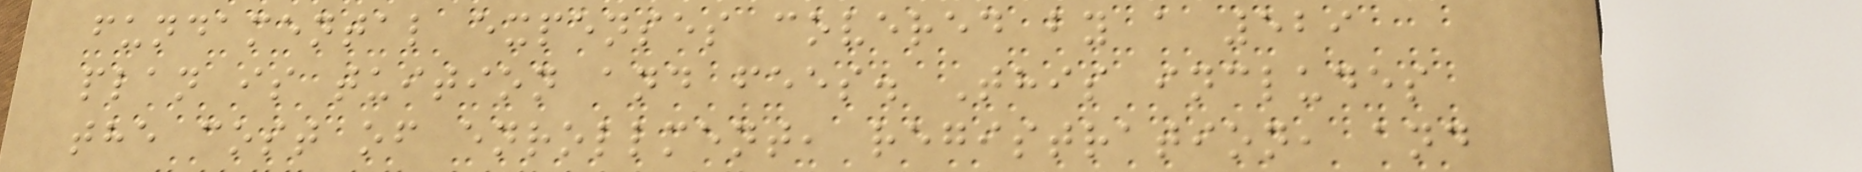fundamental expenses covered by a 529
plan is tuition and fees. This includes
the cost of enrollment, registration, and
